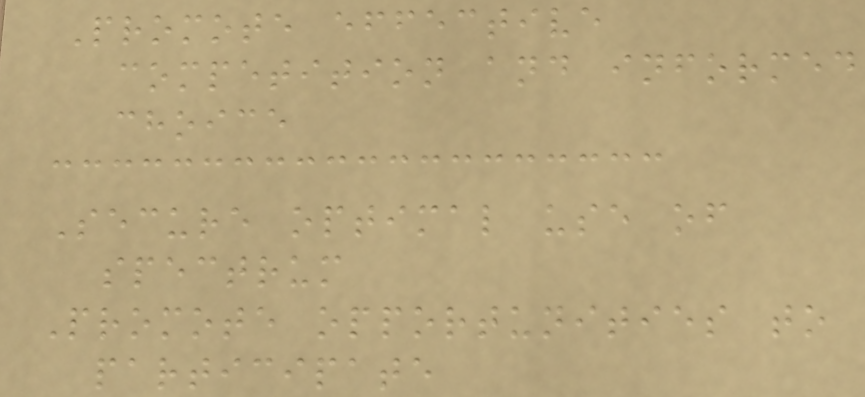Promote effective
competition and informed
choice
Secure optimal use of
spectrum
Promote opportunities to
participate
